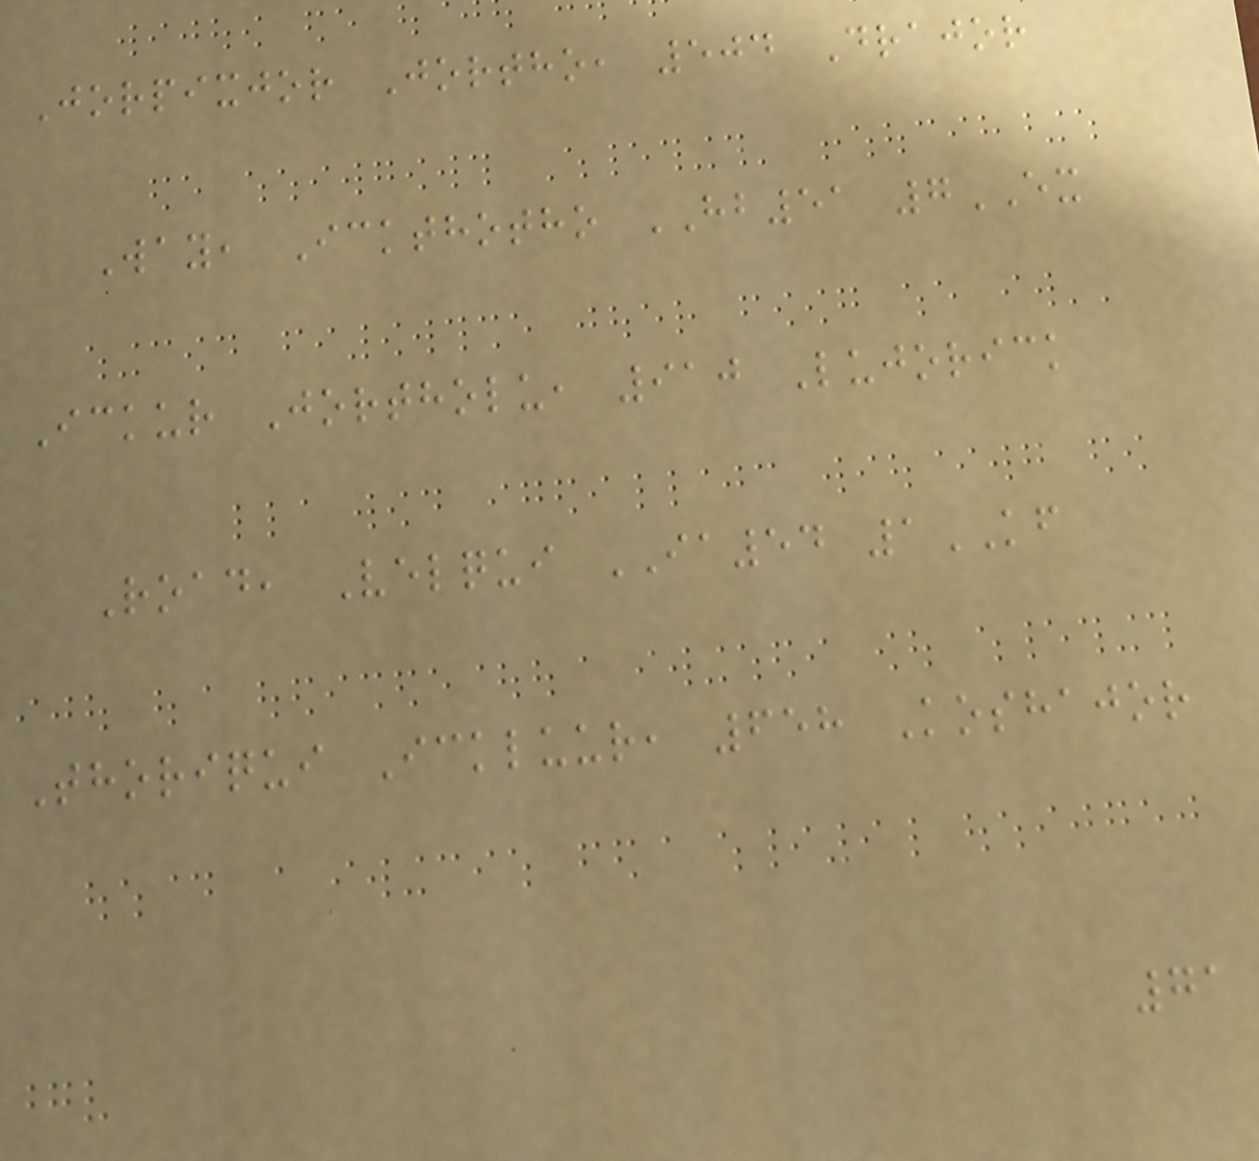Jorpixjor Jortho, 504 Drajor
Way, Ickthotho HB51 7EX
Ickur Jortholu, 910 Lujorick
Road, Velqui IA54 1KF
Thoriqui Ickluur, 658 Koshajor
71
